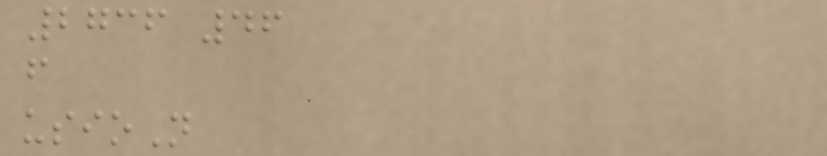2736 46
f
usioN
